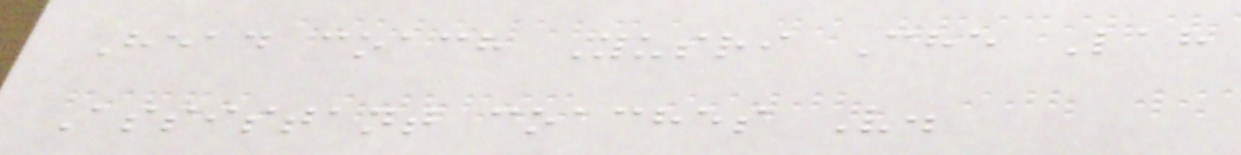Head coach Yusri Che Lah
Assistant coaches V.
